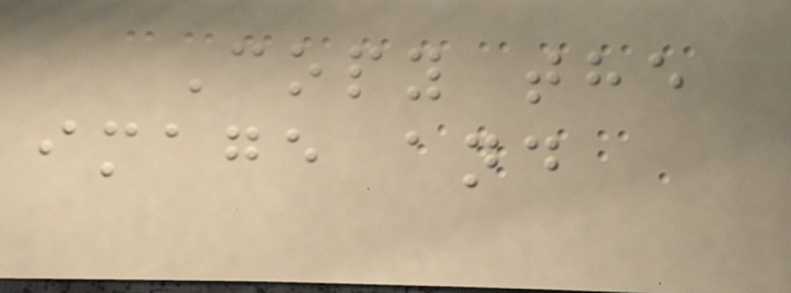Copy the
image and
